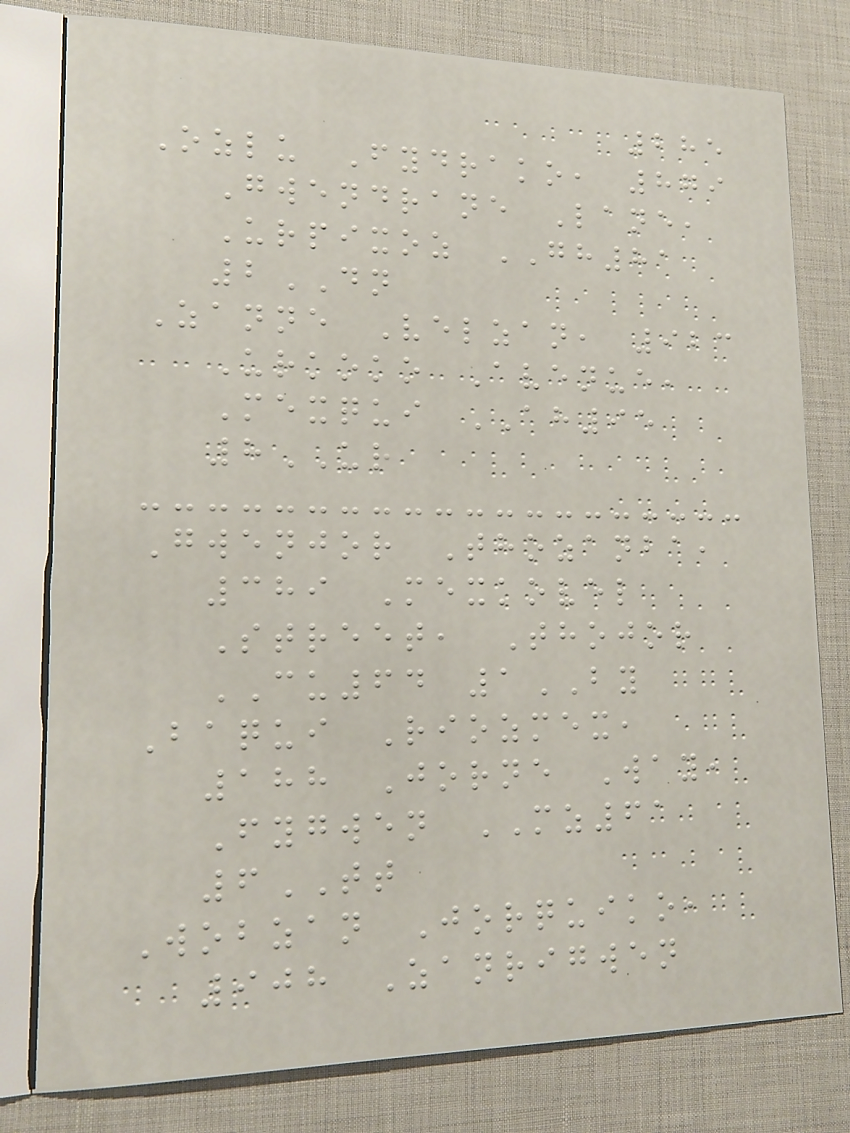285
Ozlu Fydrako, 879
Gwendrane Lane,
Urpixoz GH81
2DN
Zanne Velzan, 923
Urkoko Avenue,
Mexqui AH95
8UR
Gwenjor Thozanba,
389 Mexkovel
Street, Thojor
CU64 1BY
Baqui Riozmex,
188 Jorne Way,
Fygwen MZ61
6TT
Wobzan Jorquiko,
908 Zanrigwen
